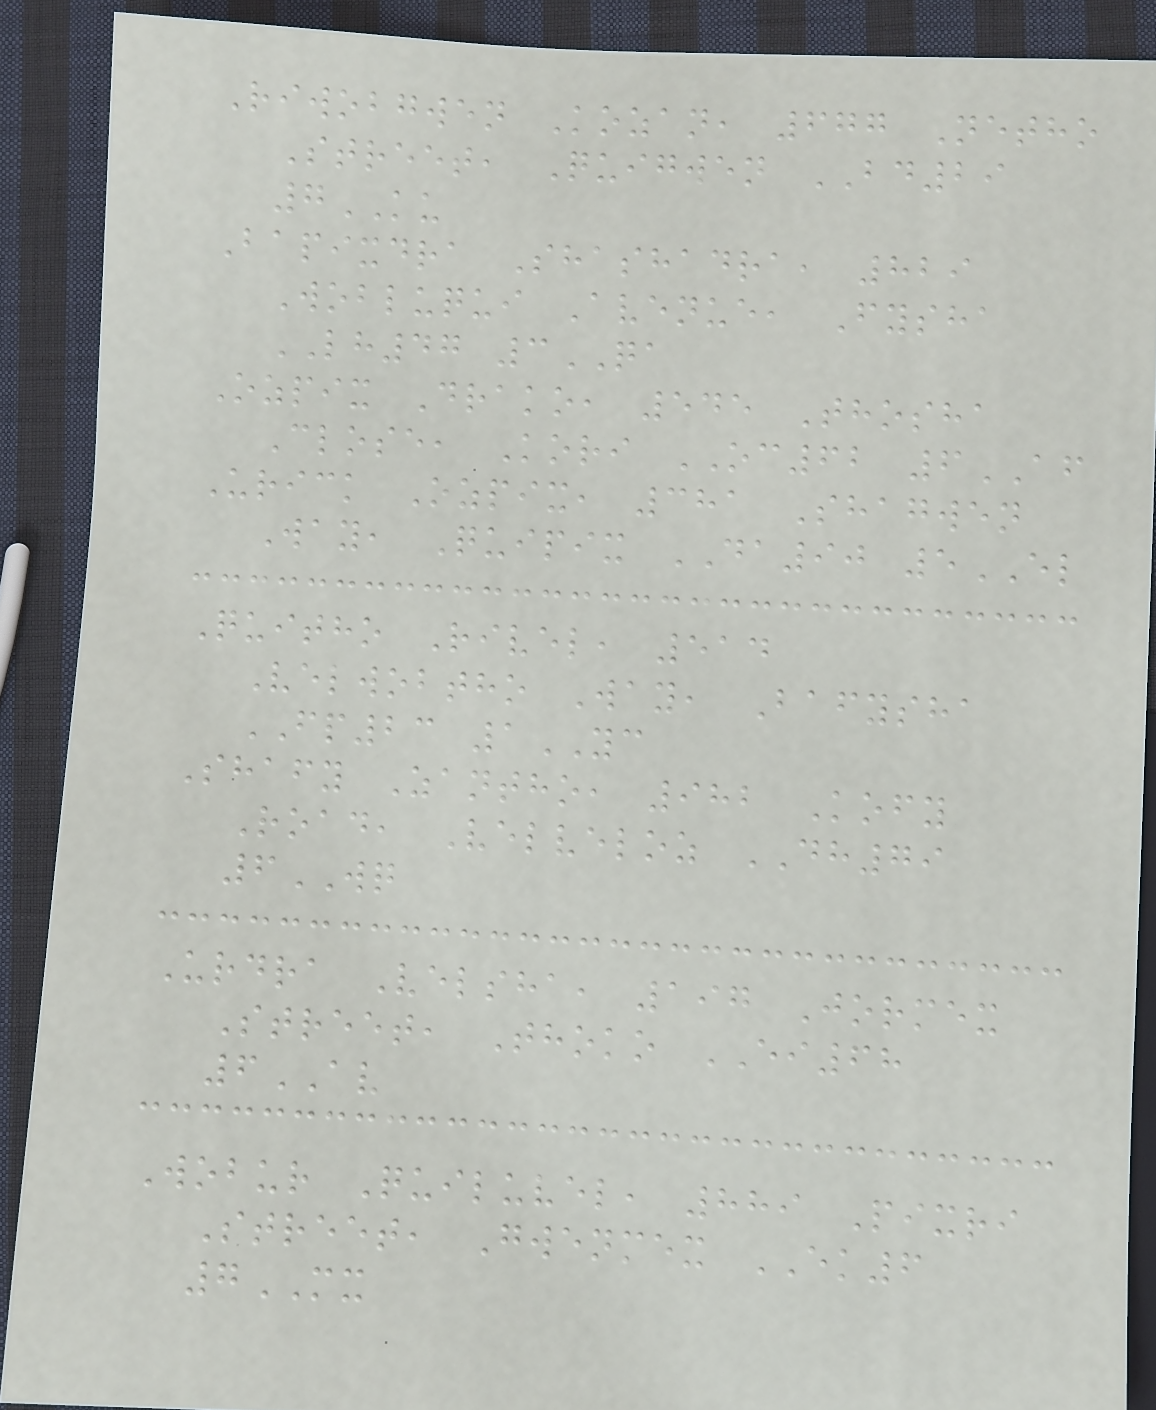Riwobgwen Kozan, 677 Netho
Street, Quigwen BD29
7KU
Bapixdra Shashadra, 829
Wobluqui Avenue, Fysha
LH47 3QA
Ozpix Drako, 545 Thosha
Close, Kori OC62 6AF
Urick Ozpix, 381 Shagwen
Way, Quipix DA90 5EL
Quitho Rivel, 514
Velwobtho Way, Bafysha
FP23 1YC
Shafy Zantho, 982 Kofy
Road, Velveloz DH79
6WQ
Urdra Velsha, 197 Jormex
Street, Thoko EI68
6AV
Wobur Quiluvel, 889 Pixri
Street, Gwenmex EK6
7MX
